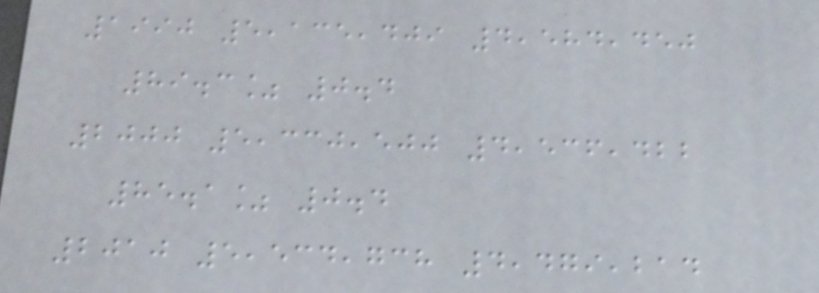1990 5,135,409 4,584,450
89.3% 0.4
2000 5,330,500 4,536,422
85.1% 0.4
2010 5,534,738 4,479,214
